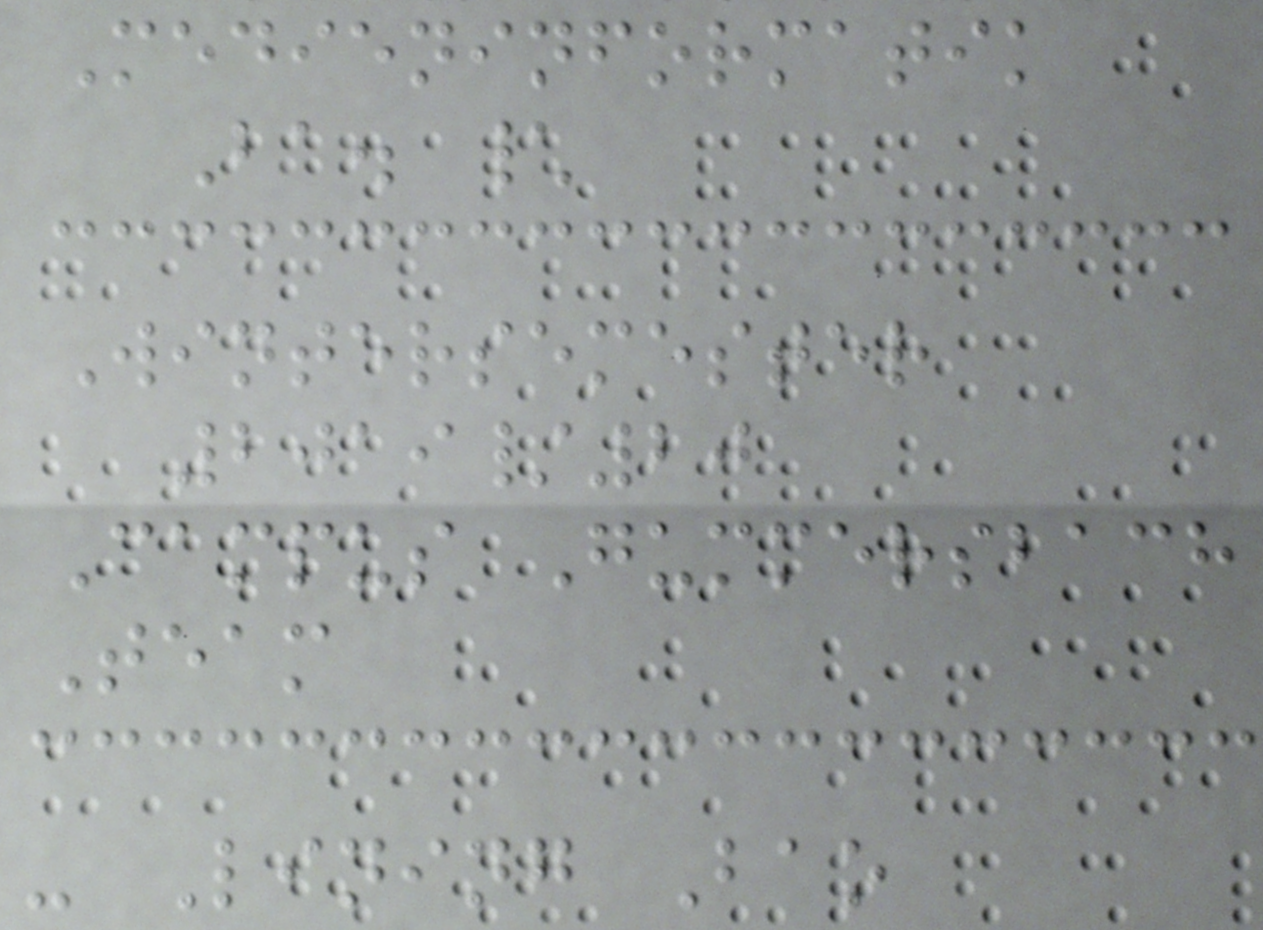Medieninformatik
Ba. \
Wintersemester
2019/20
Campus Gummersbach
Team
- Lining Bao
